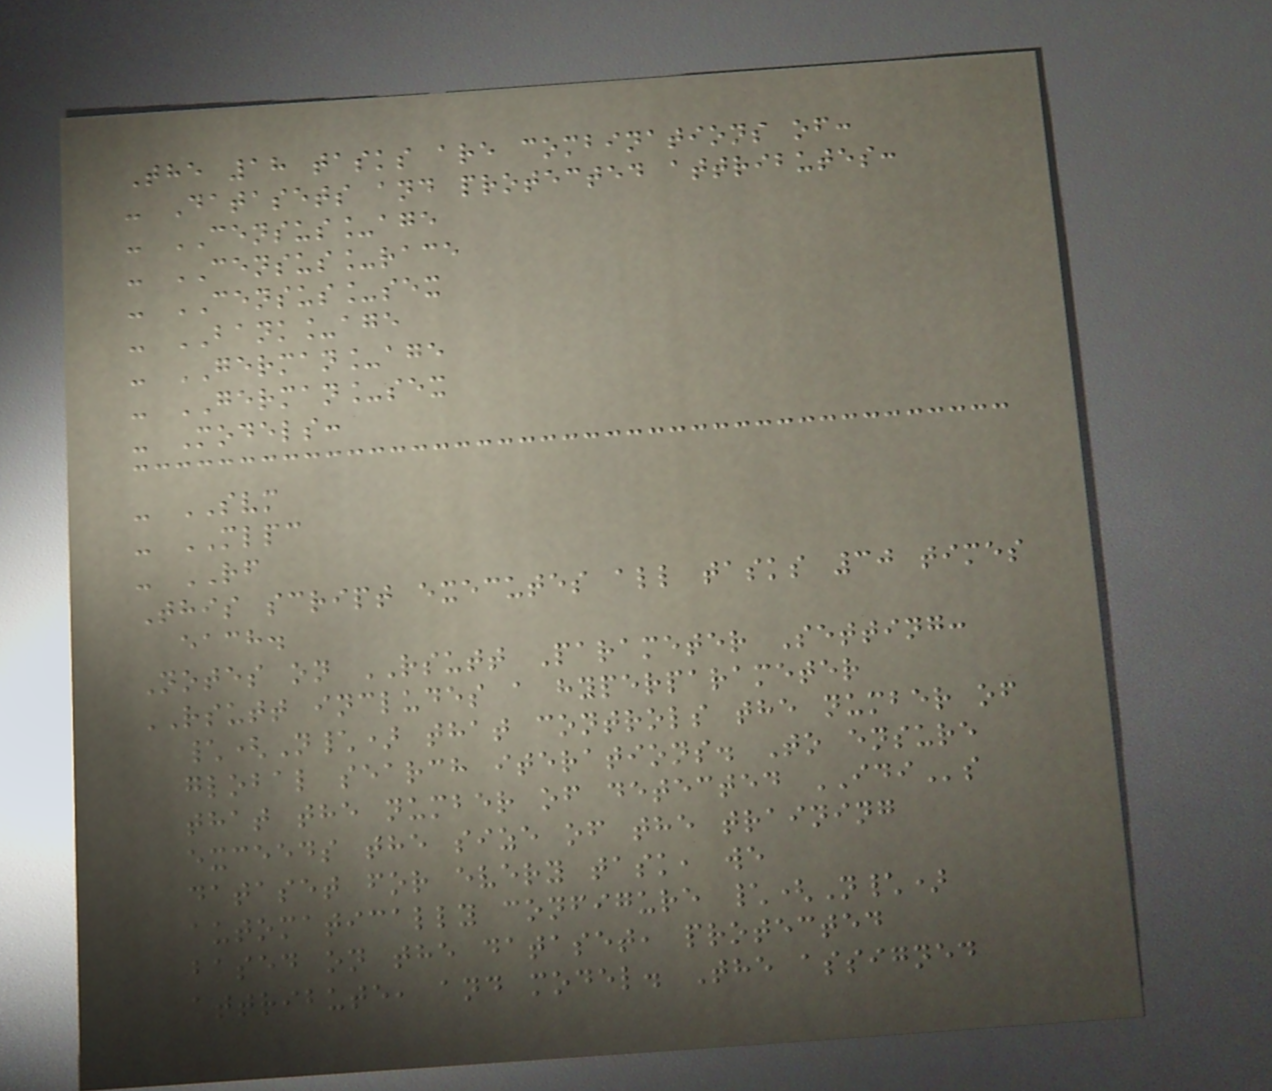The 18 tasks are combinations of:
- Datasets and protected attributes:
- CENSUS_age
- CENSUS_race
- CENSUS_sex
- BANK_age
- GERMAN_age
- GERMAN_sex
- Models:
- SVM
- MLPC
- RF
This script executes all tasks 30 times
each.
Notes on RSUTT Parameter Setting:
RSUTT includes a hyperparameter
\(N\) that controls the number of
global search iterations. To ensure
that the number of detected IDIs
exceeds the size of the training
dataset for every task, we
automatically configure \(N\)
based on the dataset, protected
attribute, and model. The assigned
